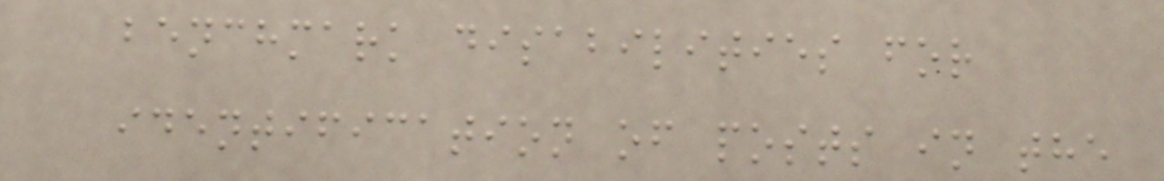benchmark disabilities for
identification of posts in the
